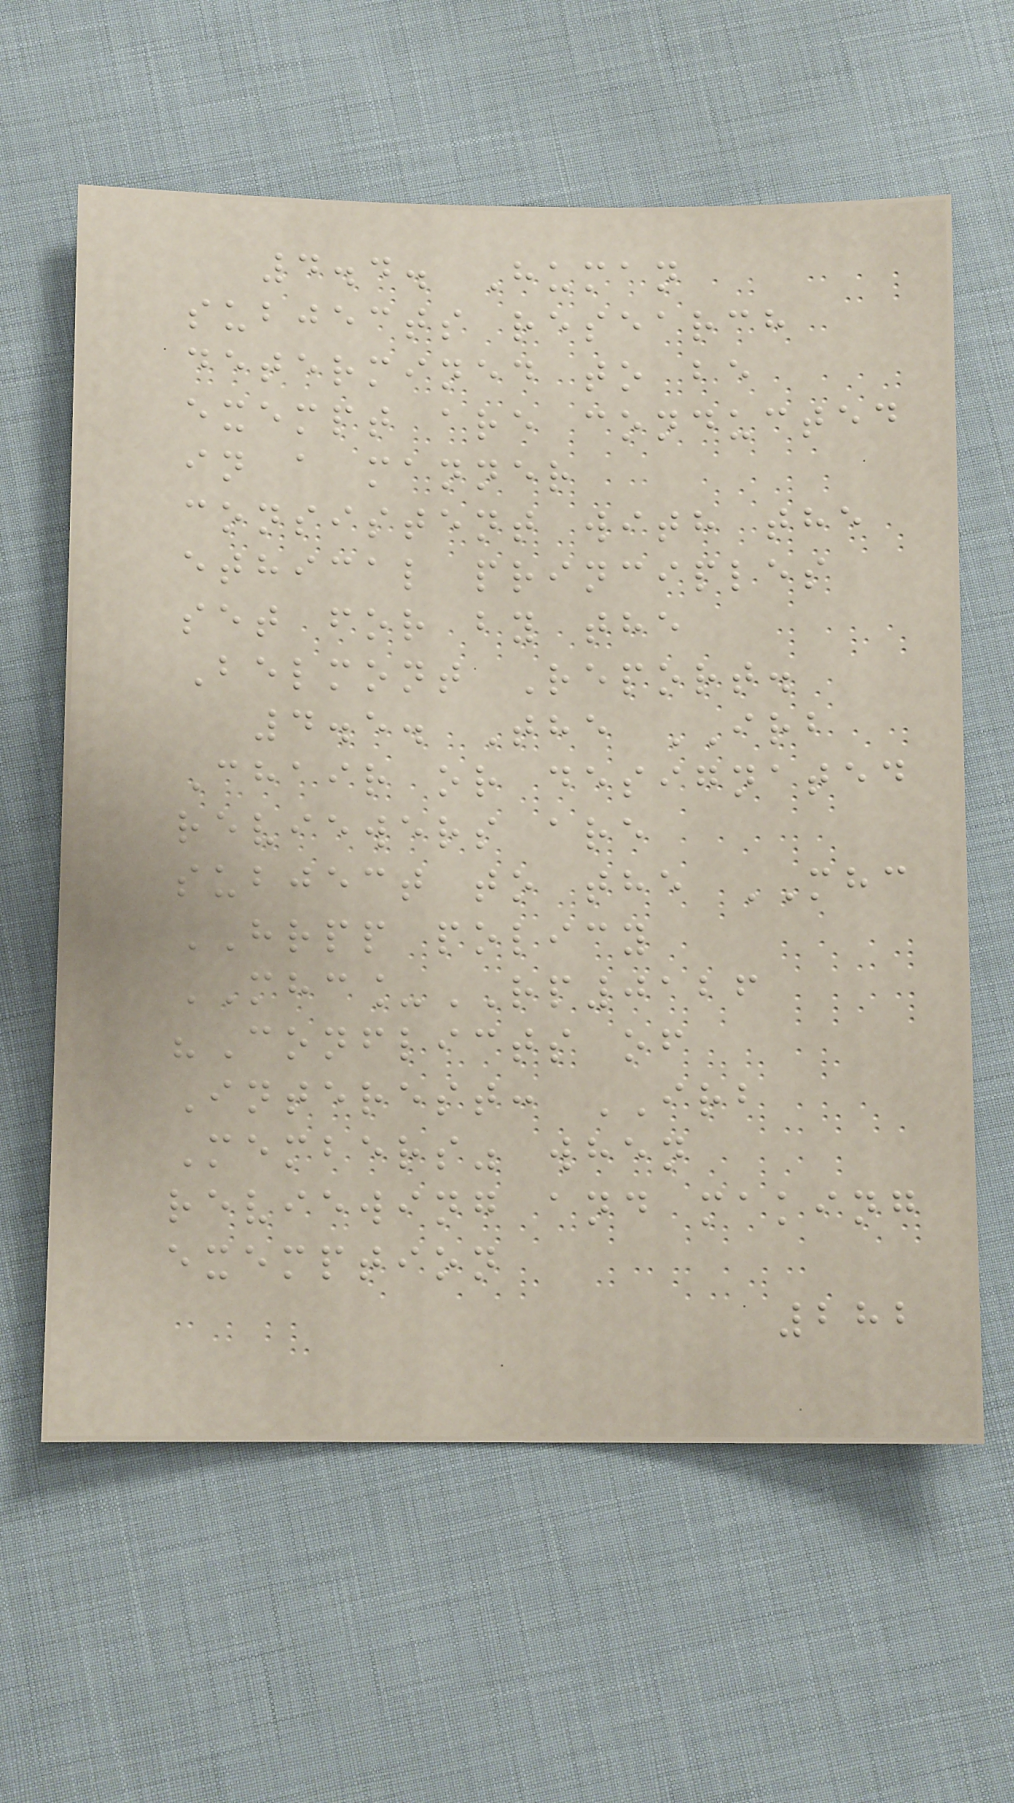4.4. Human
subjects research
determined to be
exempt are conducted
in a manner
consistent with the
ethical principles
set for by the
Belmont Report.
4.5. The IRB
Chair or designated
reviewers are
subject to the MHC
HRPP policy
MHC_RP0126
"Conflicts of
Interest: IRB
Members" when
reviewing and making
exemption
282
